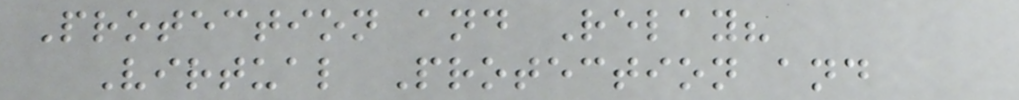Protection and Relay?
Virtual Protection and
